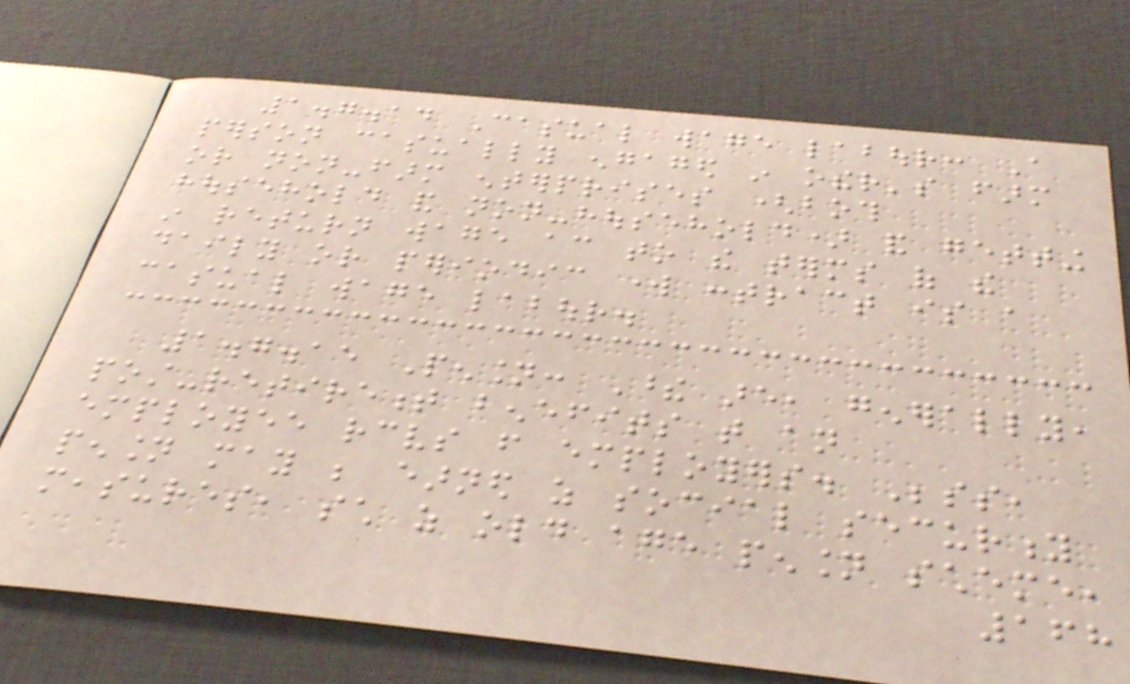1.7.14 Casual wage labour: A
person casually engaged in other's farm
or non-farm enterprises (both
household and non-household) and getting
in return wage according to the terms of the
daily or periodic work contract is a
casual wage labour.
1.7.15 Pension: These are, generally,
post-retirement benefits that an
employee receives from employers. Besides,
pension may be earned as social security
measures, such as old age pension scheme,
168
